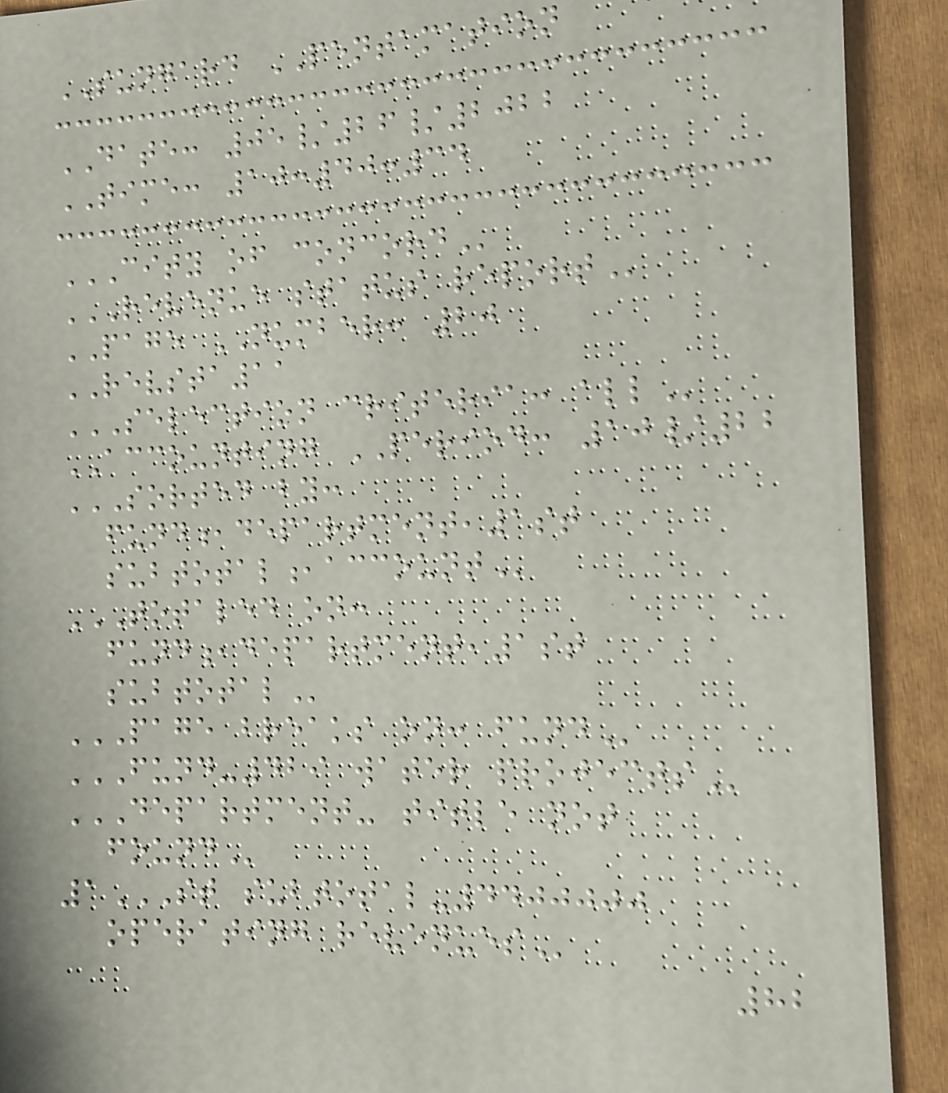SUNGARD PENTAMATION
DATE: 05/26/2022
TIME: 10:40:34
CITY OF CONCORD
REVENUE STATUS REPORT
PAGE NUMBER: 20
REVSTA11
SELECTION CRITERIA: ALL
ACCOUNTING PERIOD: 10/22
SORTED BY:
FUND,DEPARTMENT,1ST
SUBTOTAL,ACCOUNT
TOTALED ON:
FUND,DEPARTMENT,1ST
SUBTOTAL
PAGE BREAKS ON: FUND
FUND-429 WATER PROJECTS
DEPARTMENT- TITLE NOT
FOUND
1ST SUBTOTAL-4400000
OPERATING REVENUES
82
